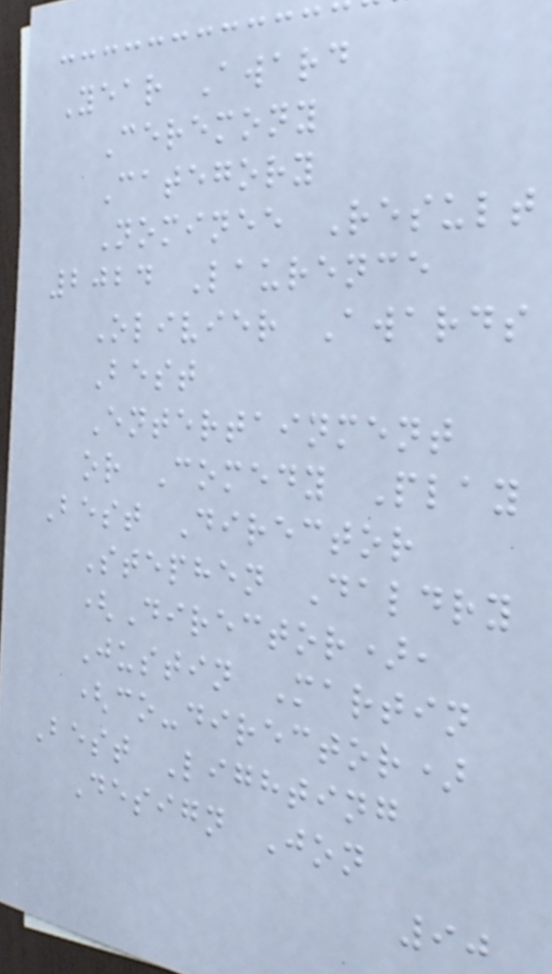Year Award
Ceremony
Category
Nominee Result
2024 Laurence
Olivier Awards
Best
Entertainment
or Comedy Play
Best Director
Stephen Daldry
(Director),
Justin Martin
(co-director)
Best Lighting
Design Jon
90
